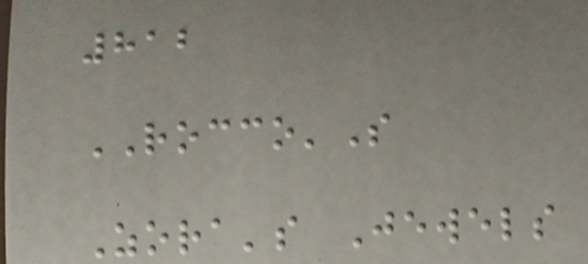812
ROCCO'S
Zora's Jewels
